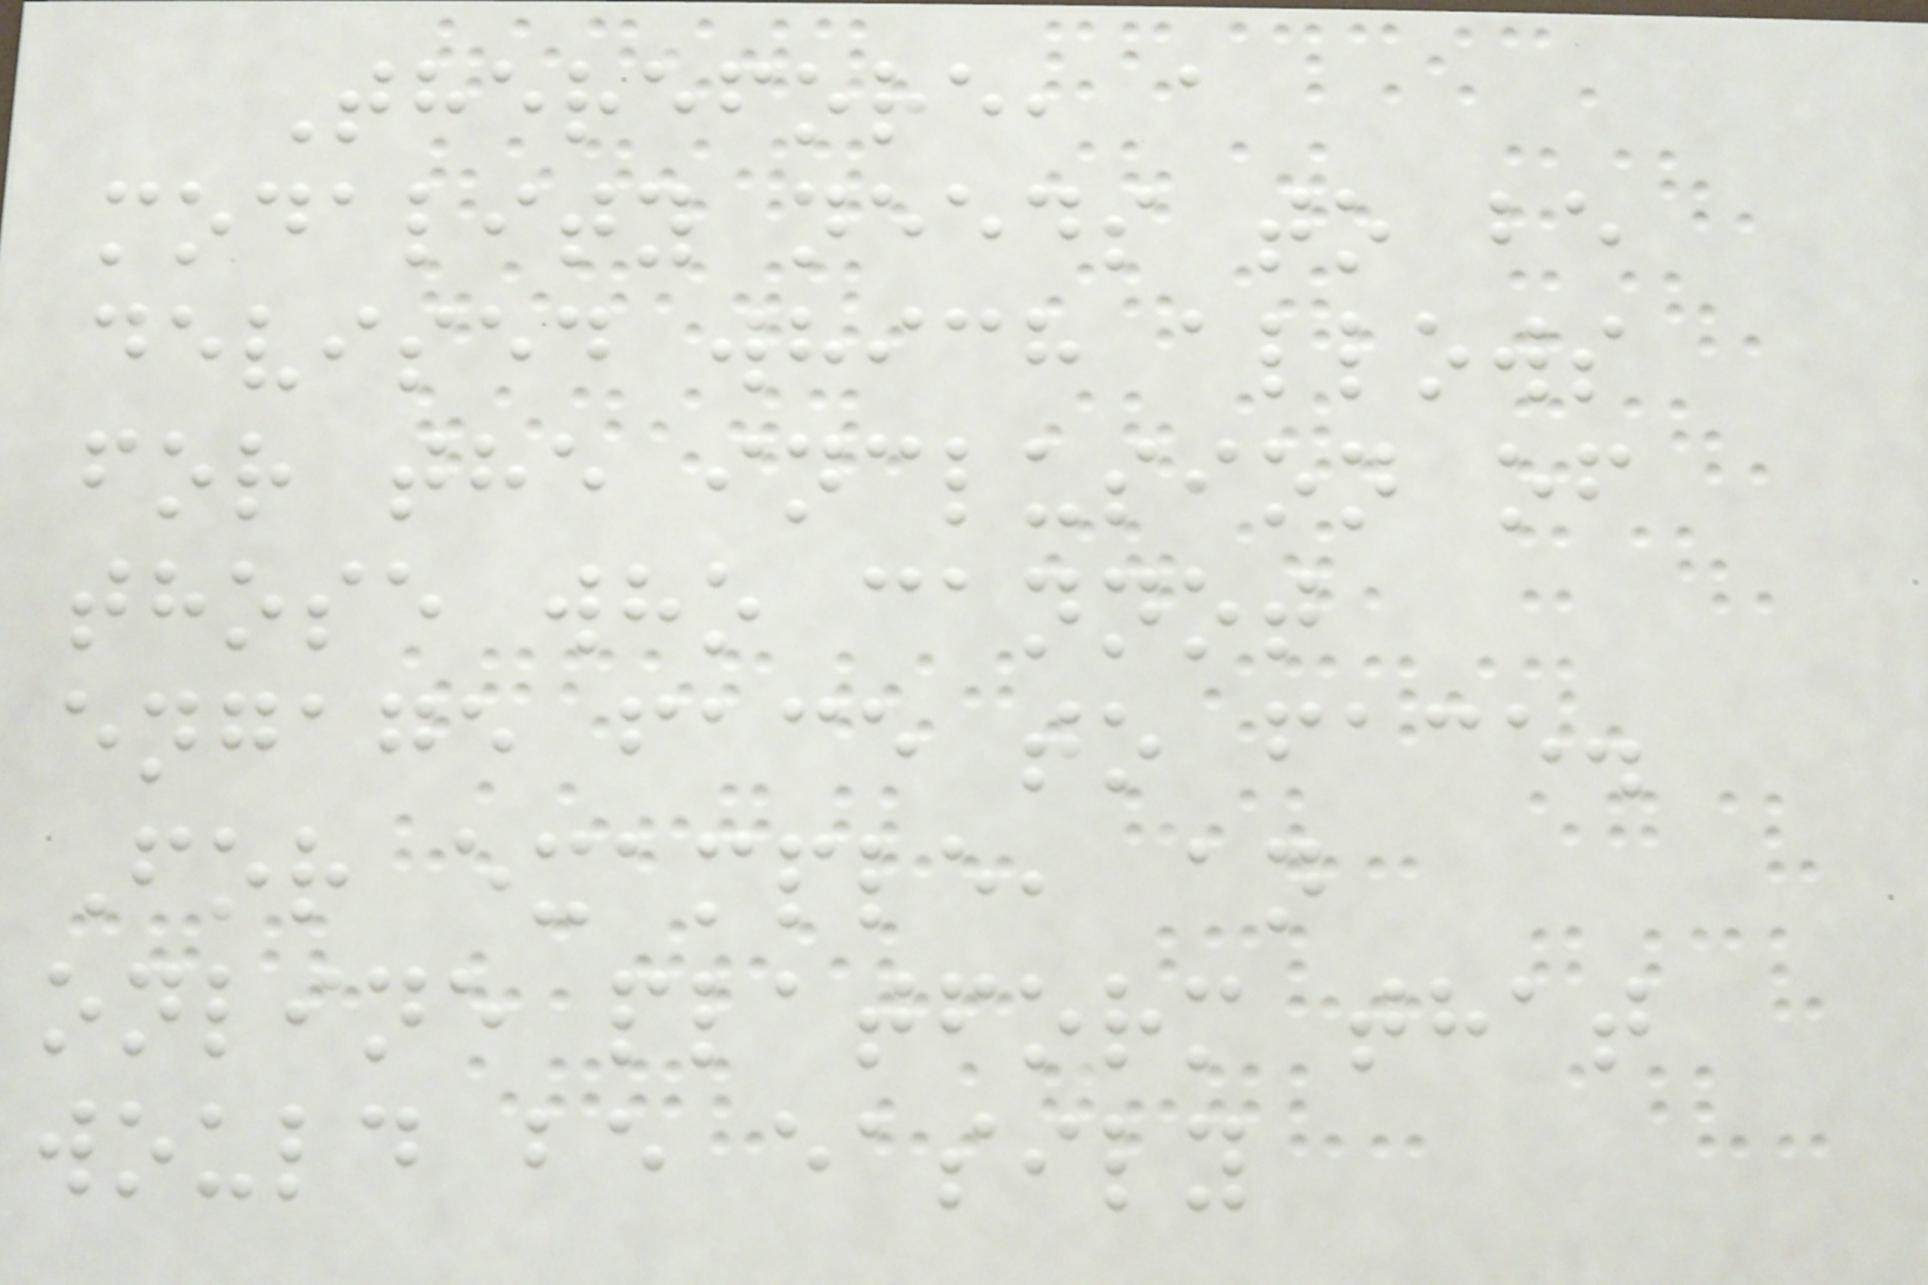Therefore, a
modality needs to be
devised which allows
for the inclusion of
those who cannot
engage face to face.
For example, an
online platform that
would be easily
